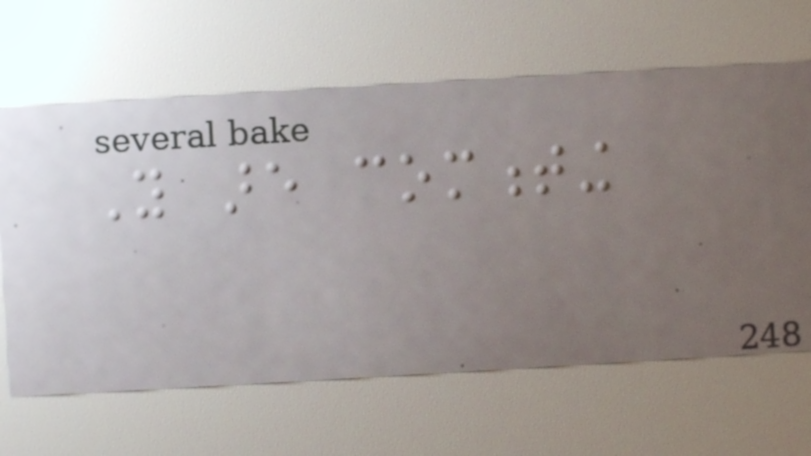You are commenting
